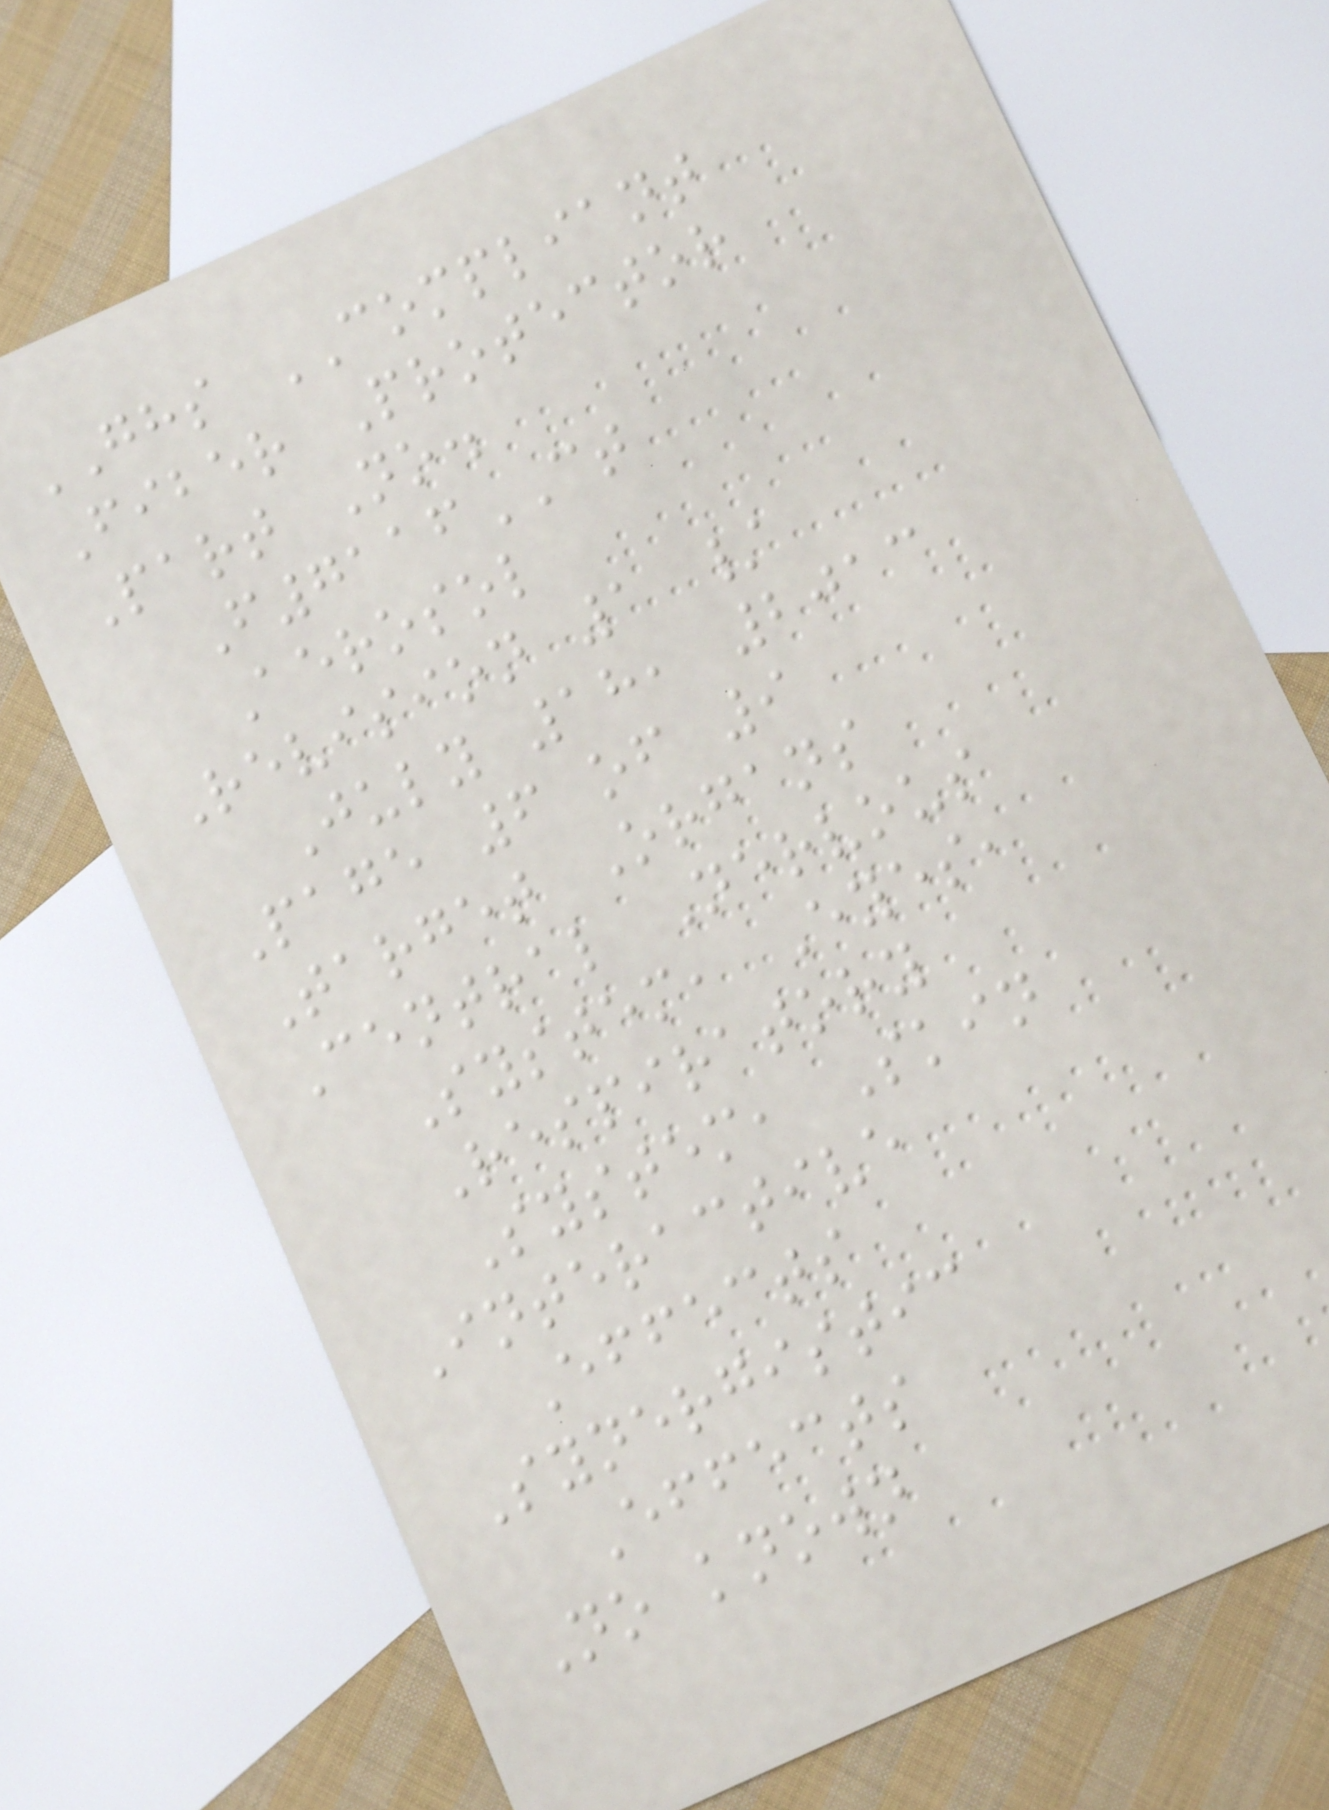GHS COMPLIANT
Fiber Protector
Part No.
F7116CT
Aerosol
Revision 1 /
July 18, 2013
Page 6 of 9
Target Organs
Central Nervous
System, Eyes,
Respiratory
System, Skin
Interactive
Effects
Synergistic
Effects
No known
